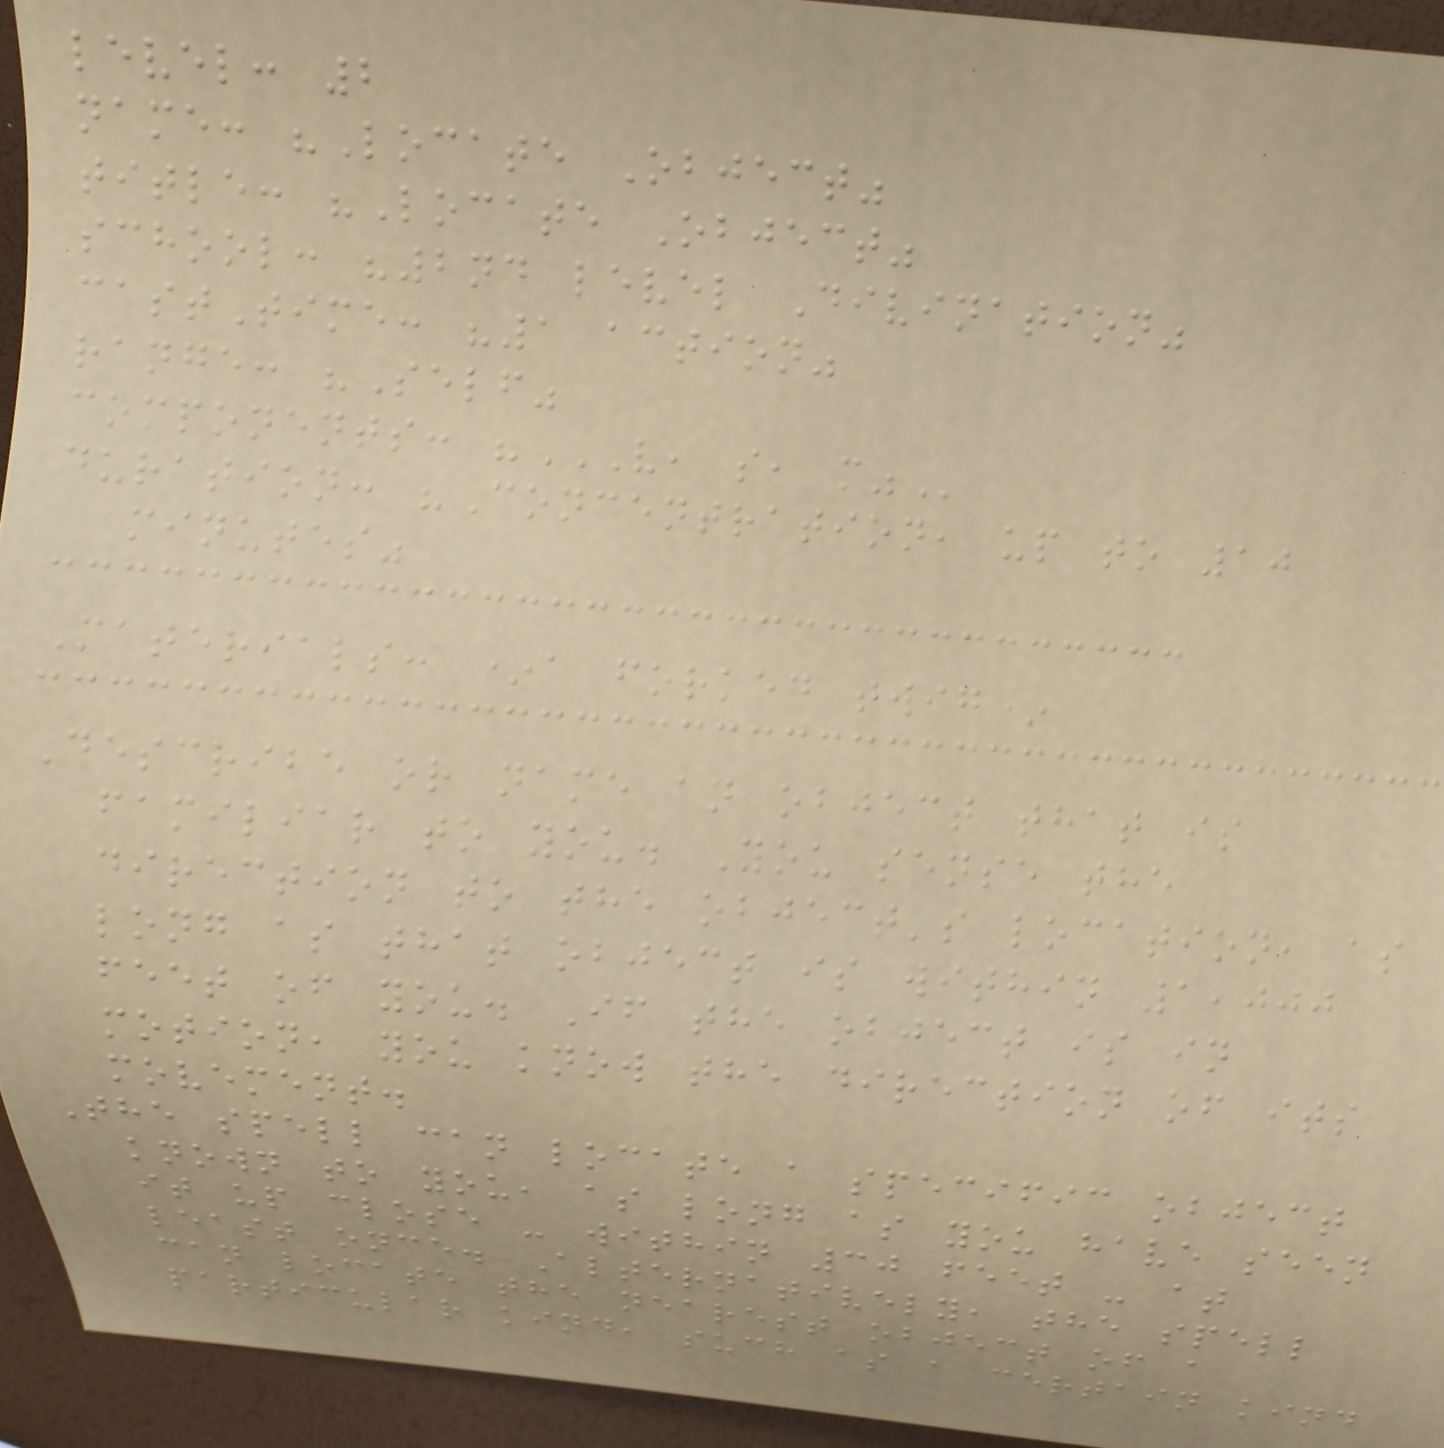level: 2
name: "Locate Object"
title: "Locate Object"
school: "2nd level Divination"
castTime: "1 action"
range: "Self"
components: "V, S, M"
duration: "Concentration, up to 10
minutes"
Materials: *a forked twig*
Describe or name an object that is
familiar to you. You sense the
direction to the object's location, as
long as that object is within 1,000
feet of you. If the object is in
motion, you know the direction of its
movement.
The spell can locate a specific object
known to you, as long as you have seen
it up close - within 30 feet - at
least once. Alternatively, the spell
can locate the nearest object of a
particular kind, such as a certain kind
